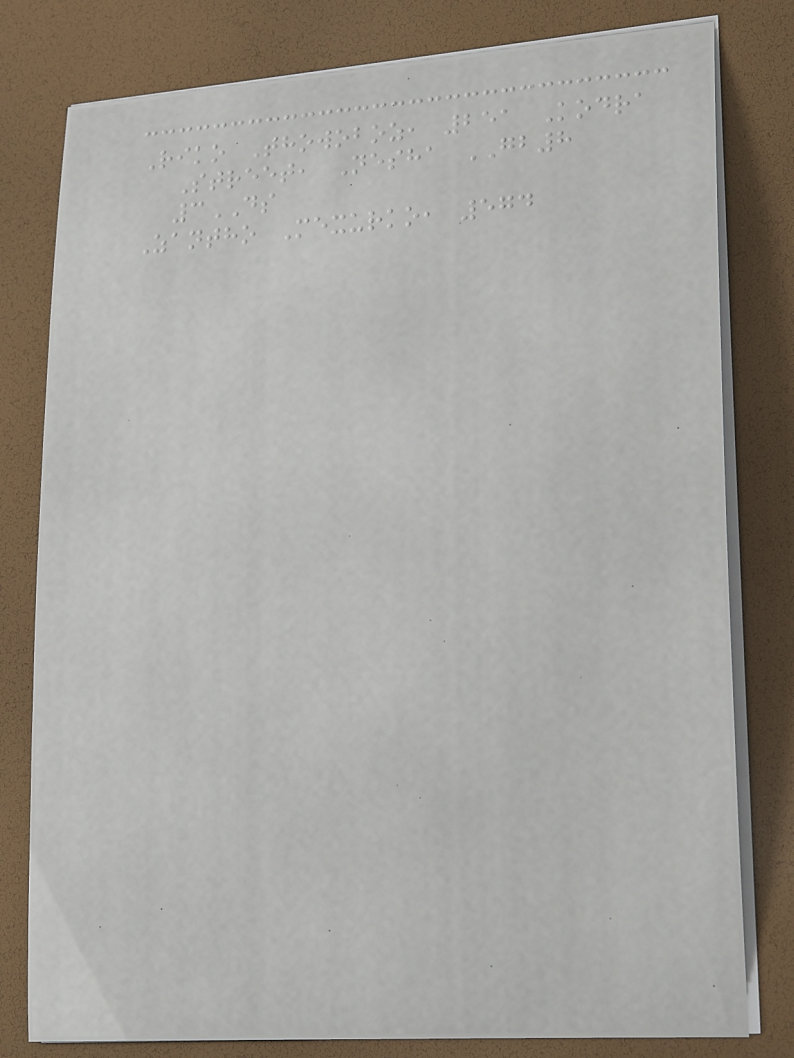Riko Thowoboz, 251 Kodra
Street, Nesha GB8
3DS
Zantho Mexurko, 574
